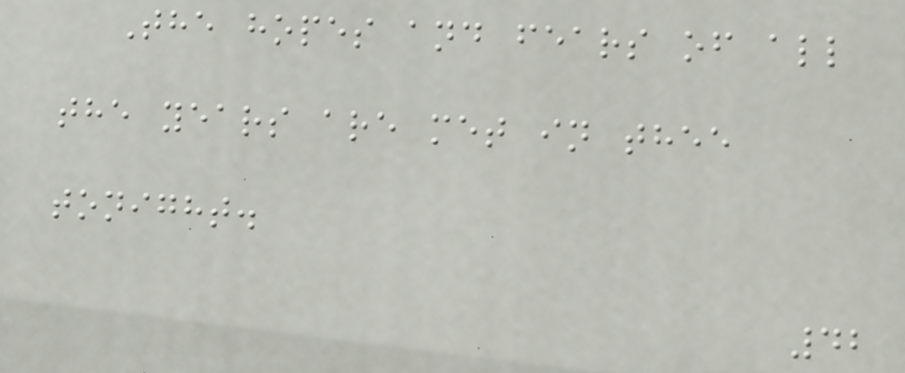The hopes and fears of all
the years are met in thee
tonight.
42
